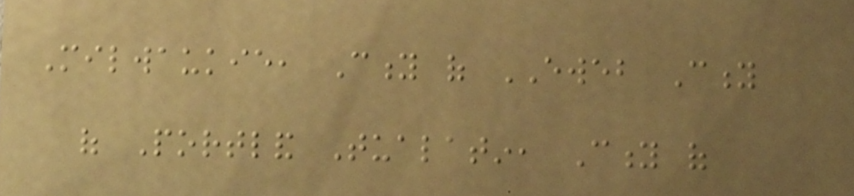Milwaukie, City of EWEB City
of Portland Tualatin, City of
